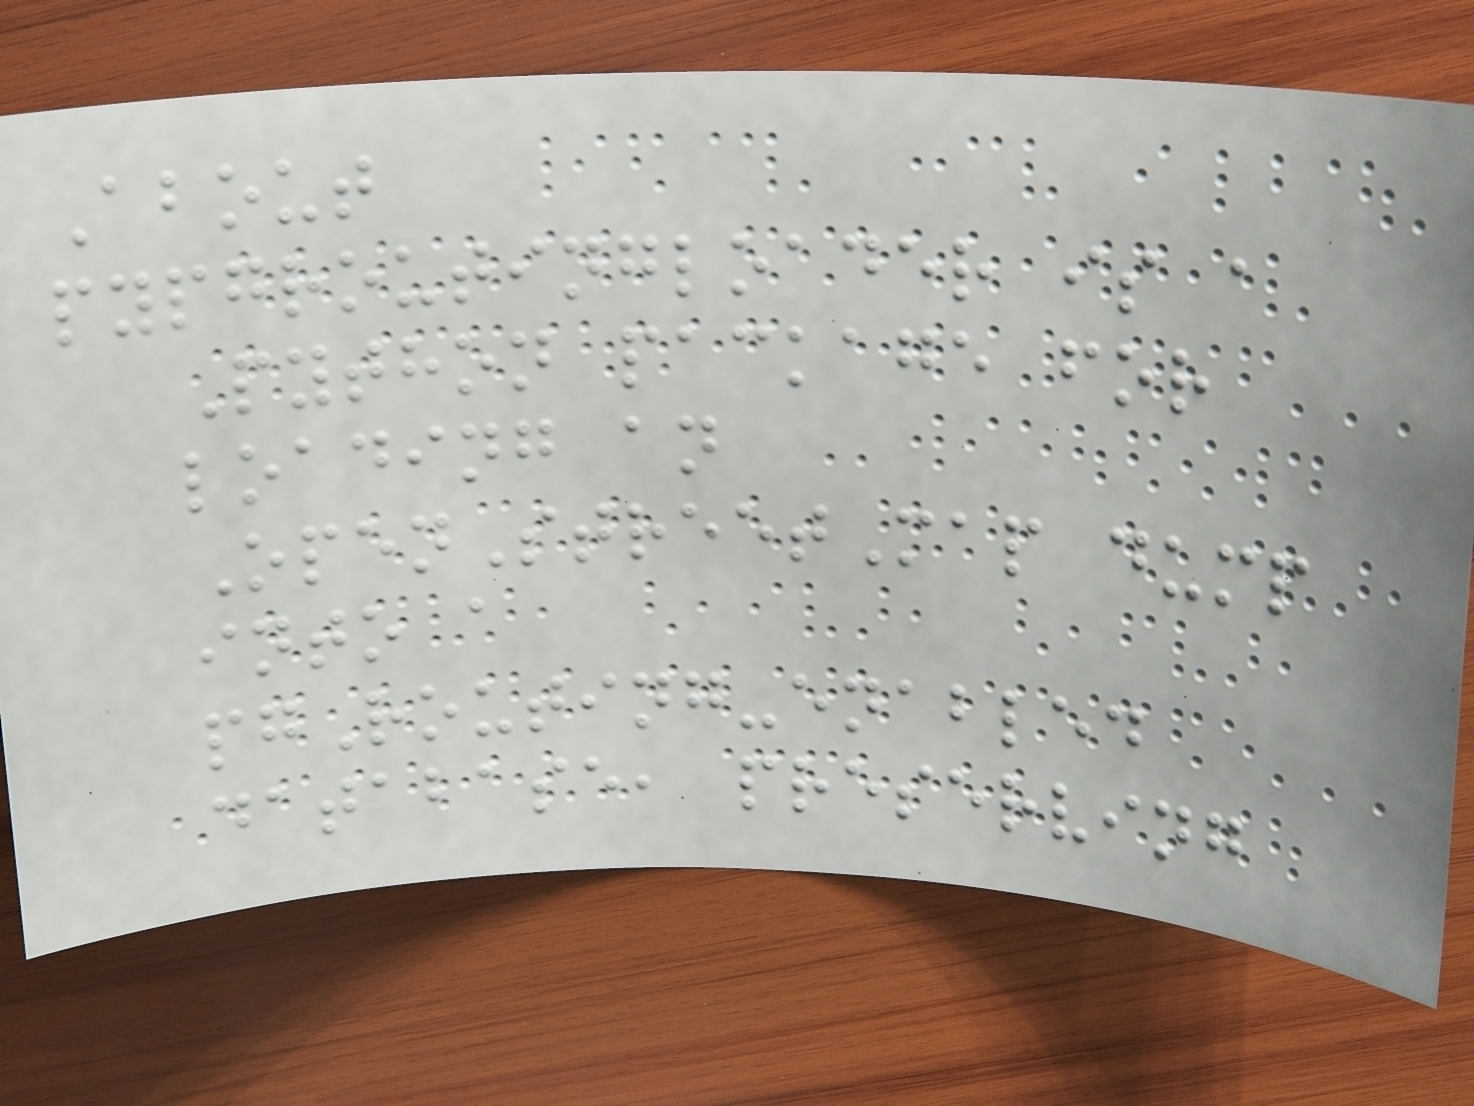About
pypgroutingloader is a
Python package for
loading an
OpenStreetMap dump
into a
pgRouting-enabled
database, preserving
